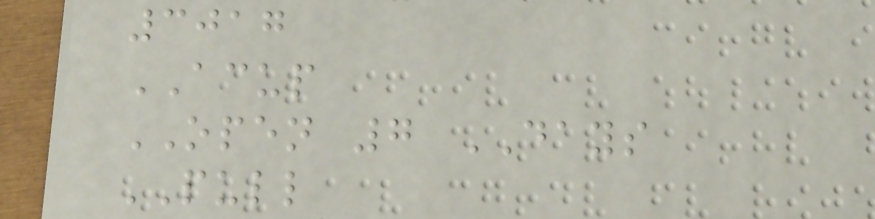3017
ACUP
OPEN 7 DAYS
PULL
